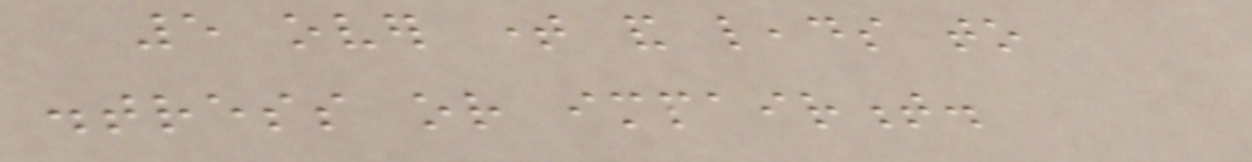5 over time and leads to
distress or impairment.
